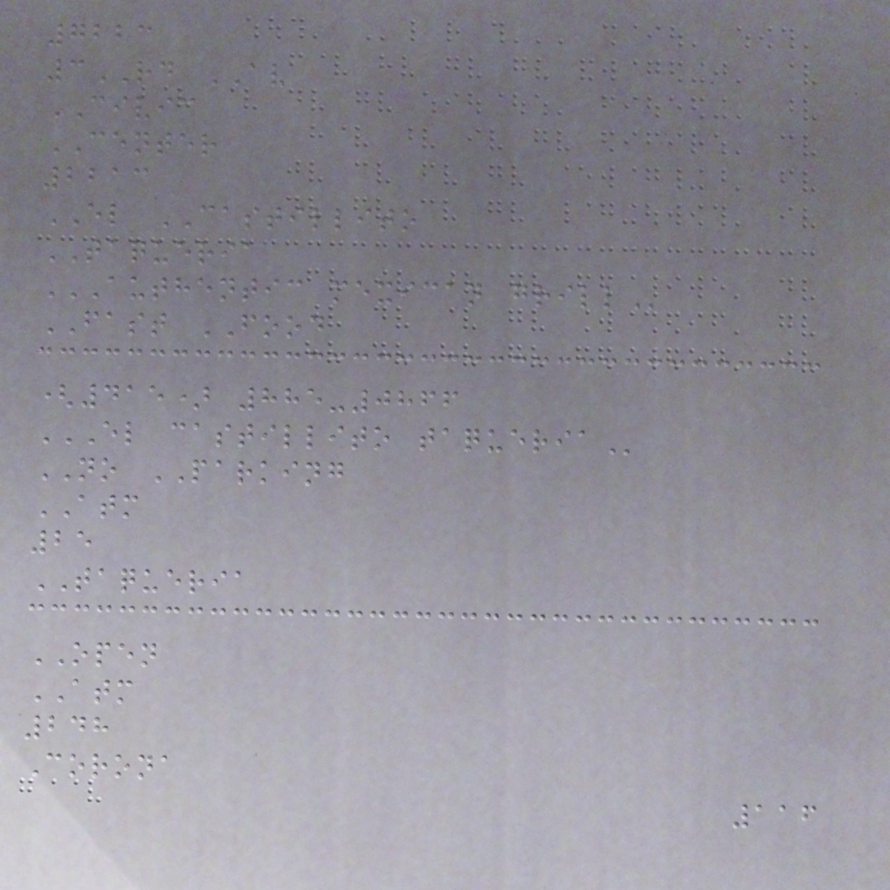7223
3RD AV
CIVIC
CENTER
2213
EL CASTILLITO
TAQUERIA
AUTHENTIC MEXICAN GRILL
FAST FOOD
(415) 885-0866
EL CASTILLITO TAQUERIA
NO PARKING
ATM
25
TAQUERIA
OPEN
ATM
248
Corona
116
